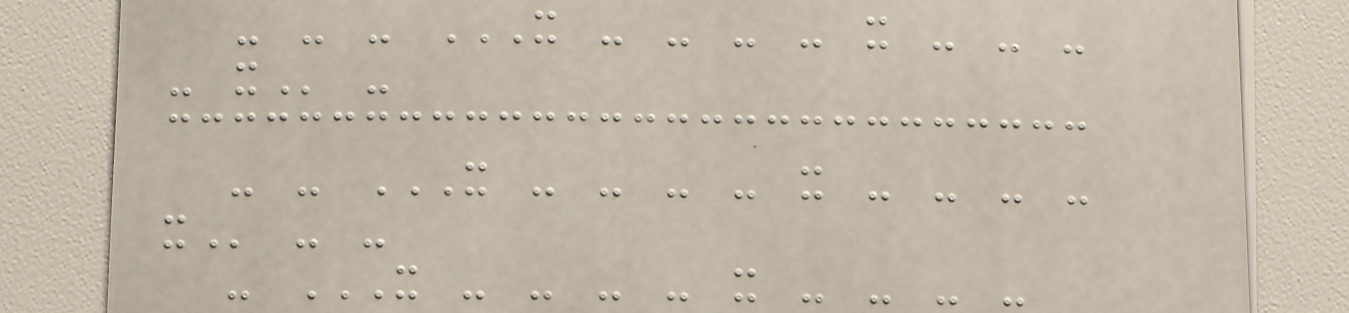- - - X - - - - X - - -
- X -
- - X - - - - X - - - -
X - -
- X - - - - X - - - -
